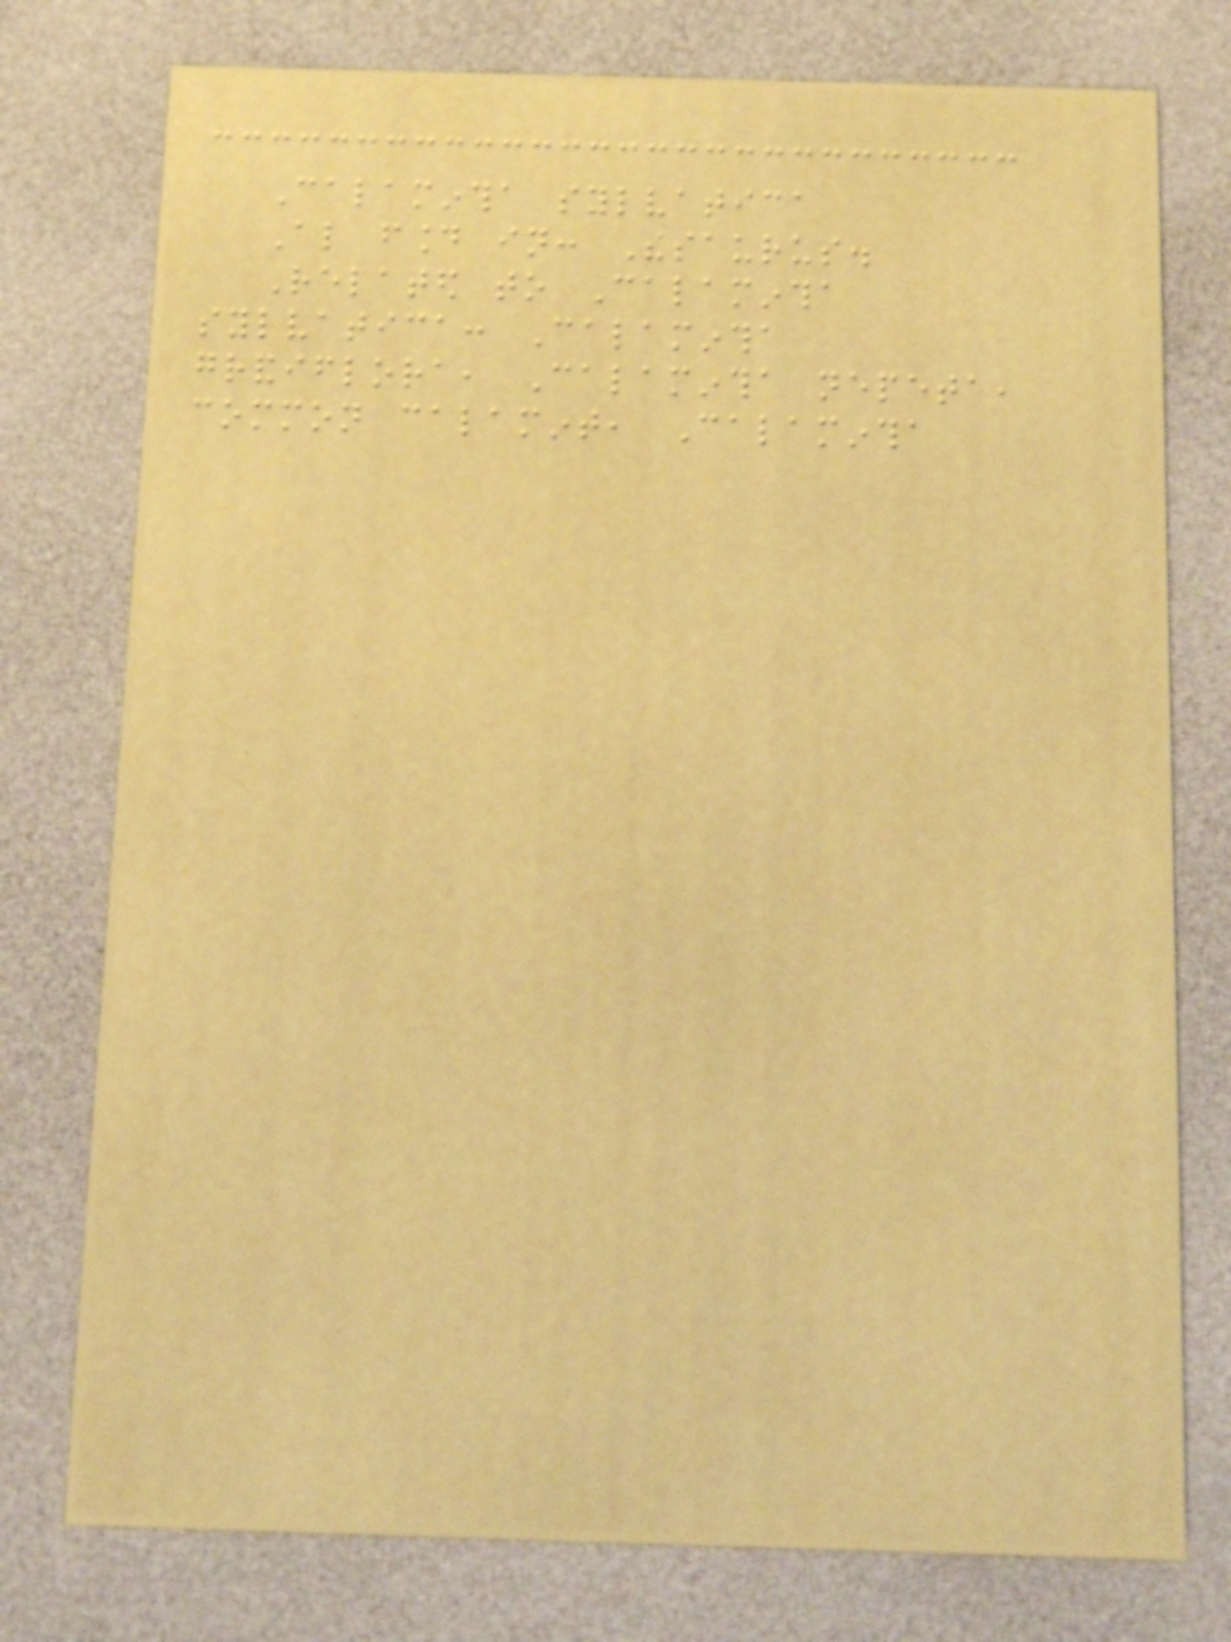Calamintha sylvatica
Also found in: Thesaurus.
Related to Calamintha
sylvatica: Calamintha
grandiflora, Calamintha nepeta,
common calamint, Calamintha
